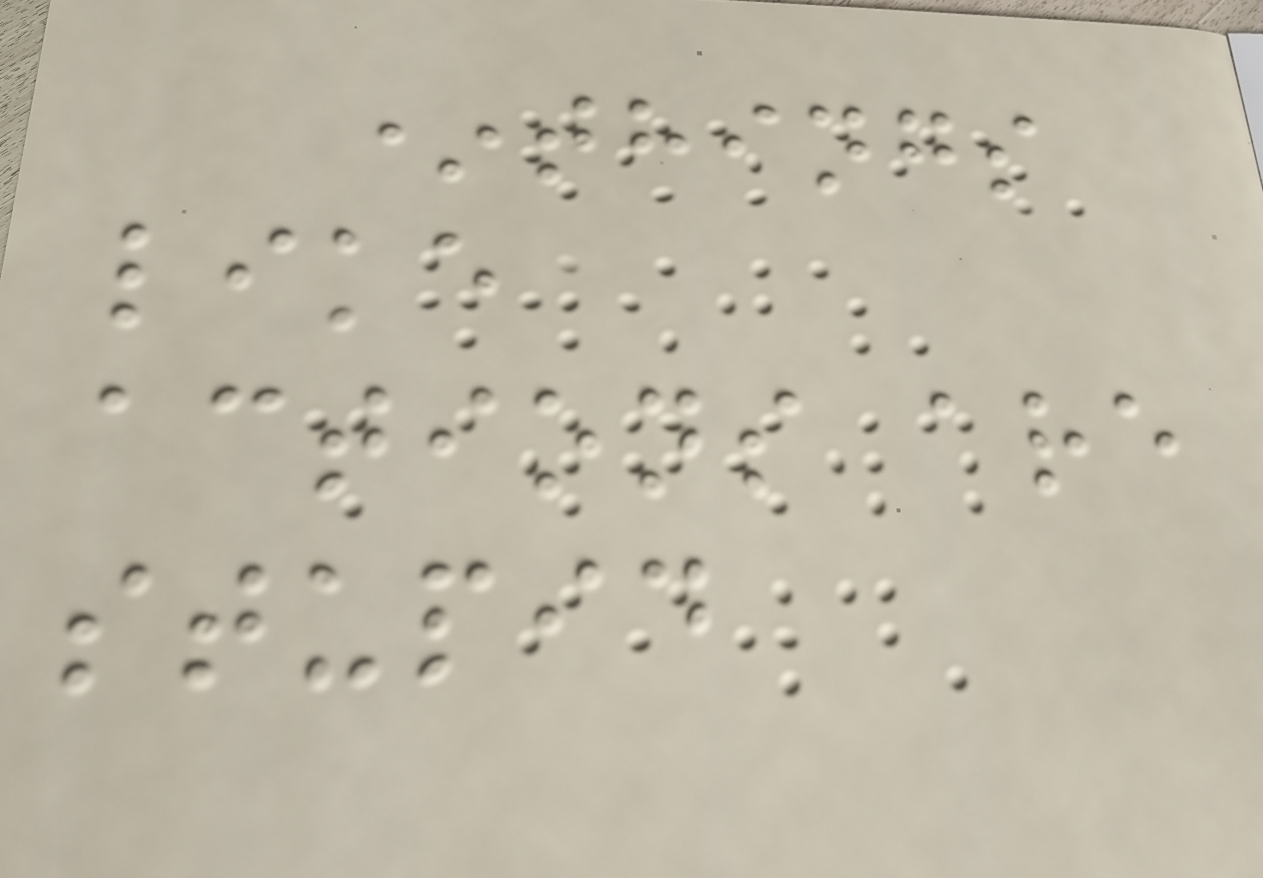*things
like
actions are
stupid
